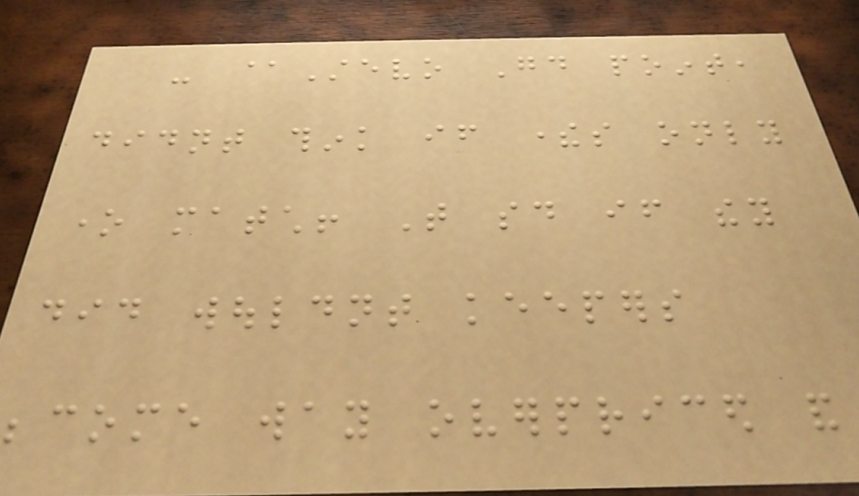- @Stevo Good point,
didnt think if theres only
one match! That said if they
did wouldnt keepers
become way overpriced and
